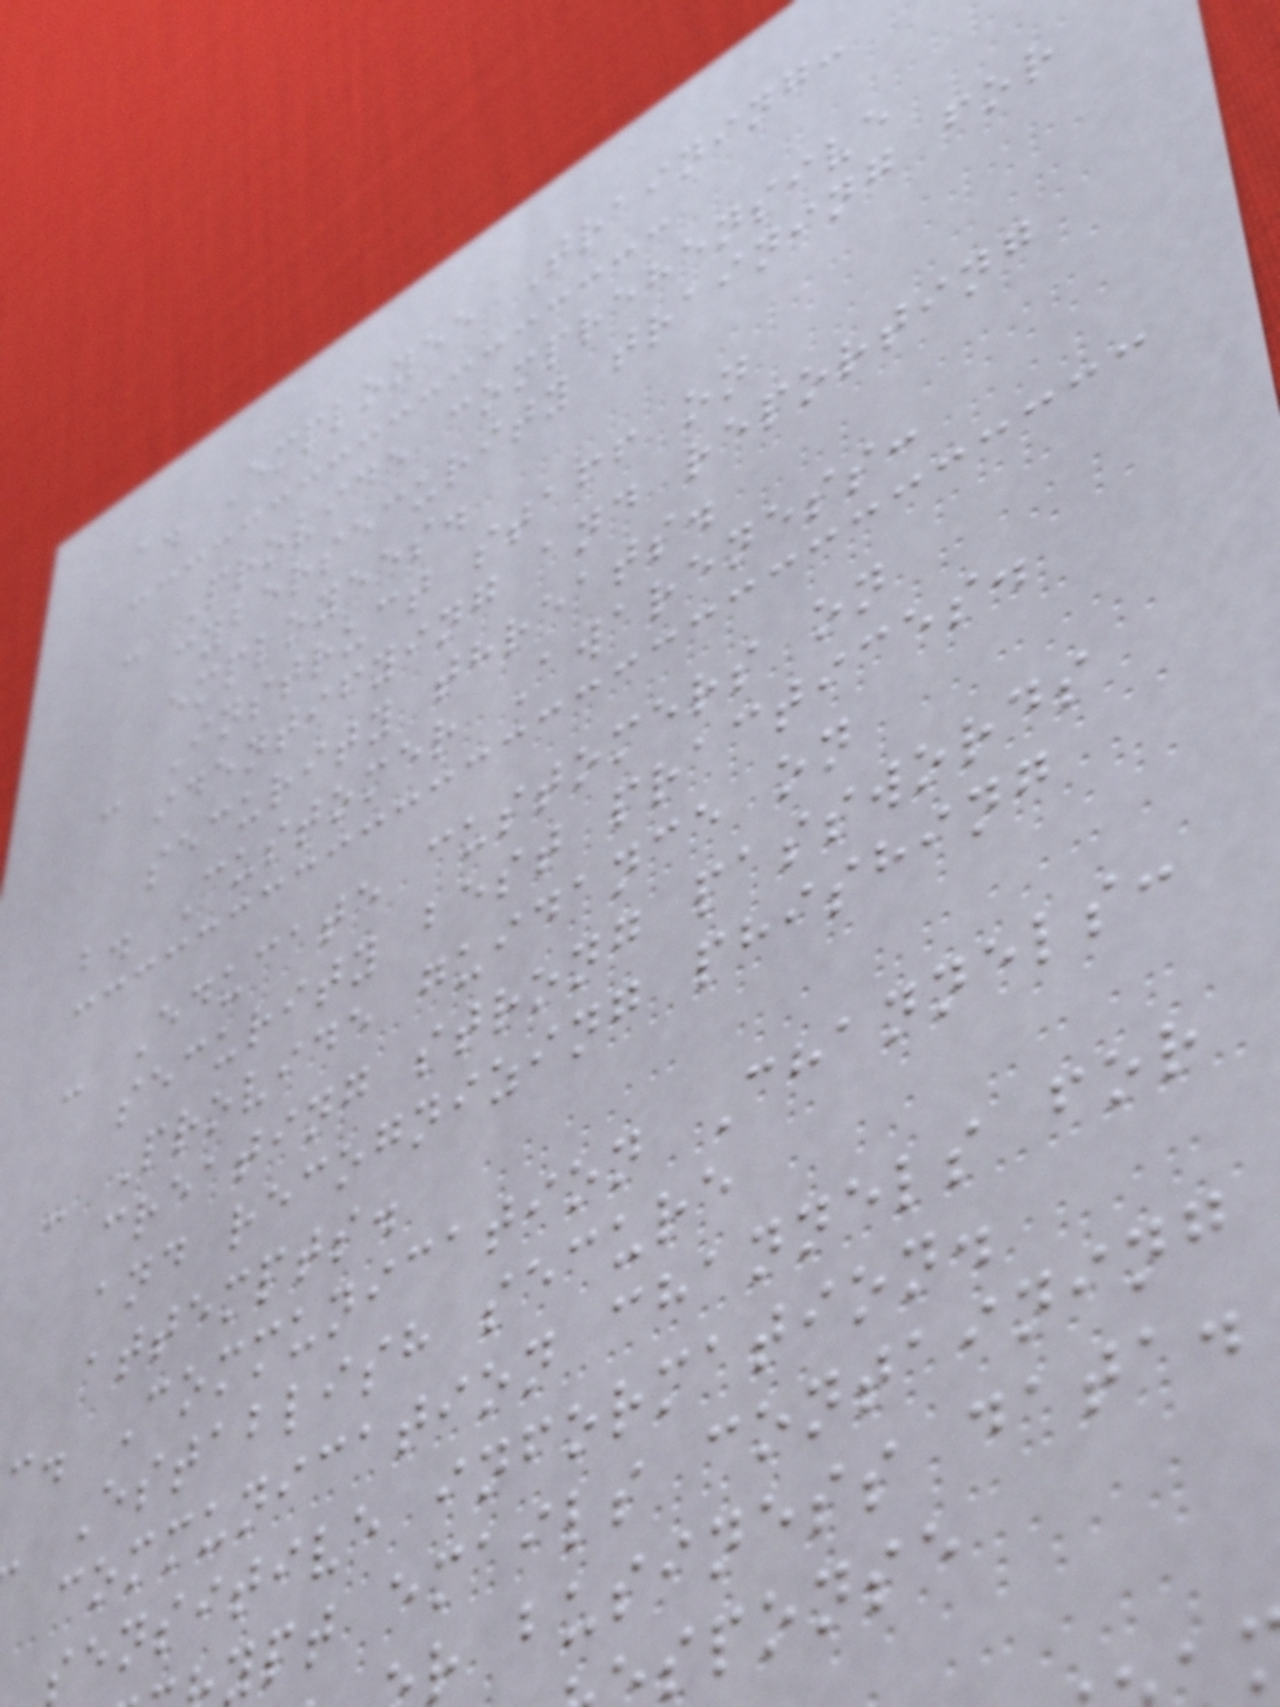a. Employee Training:
- Provide comprehensive
cybersecurity training for
employees.
- Instruct staff on
identifying and reporting
security threats.
b. Customer Awareness:
- Educate customers on
security best practices.
- Provide guidance on
creating strong passwords
and recognizing phishing
attempts.
c. Communication Channels:
Establish secure
communication channels for
sensitive information.
ypt emails containing
r business data.
sponse
